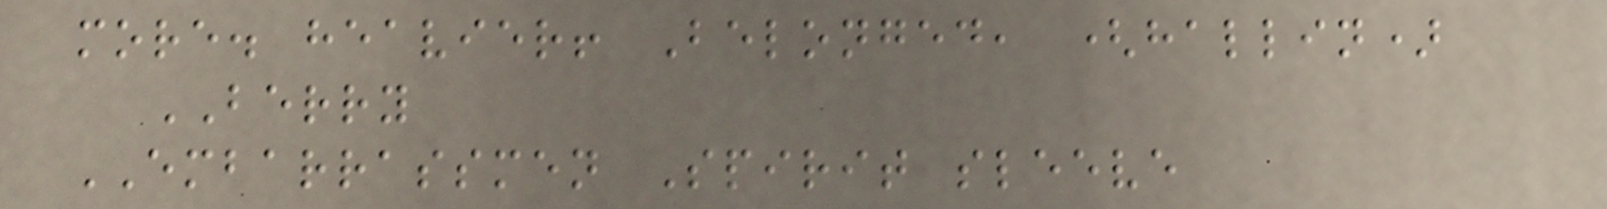more. heavier! Belonged, (hallin)
BERRY
EMBARRASSMEN Spirit sleeve
